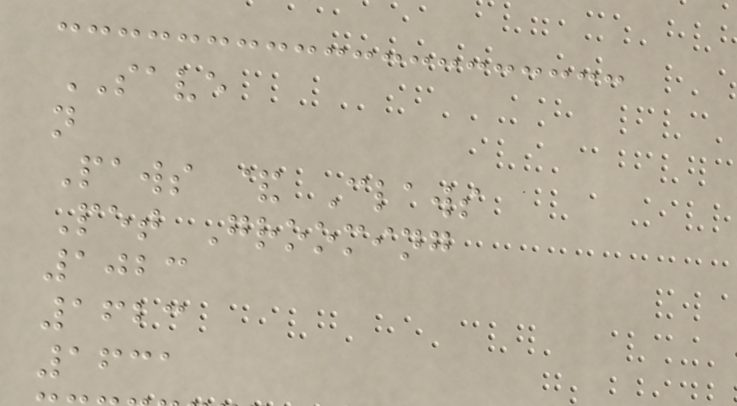SAVE
n
Paws & Claws
Pet Grooming
1023
1623
1631
